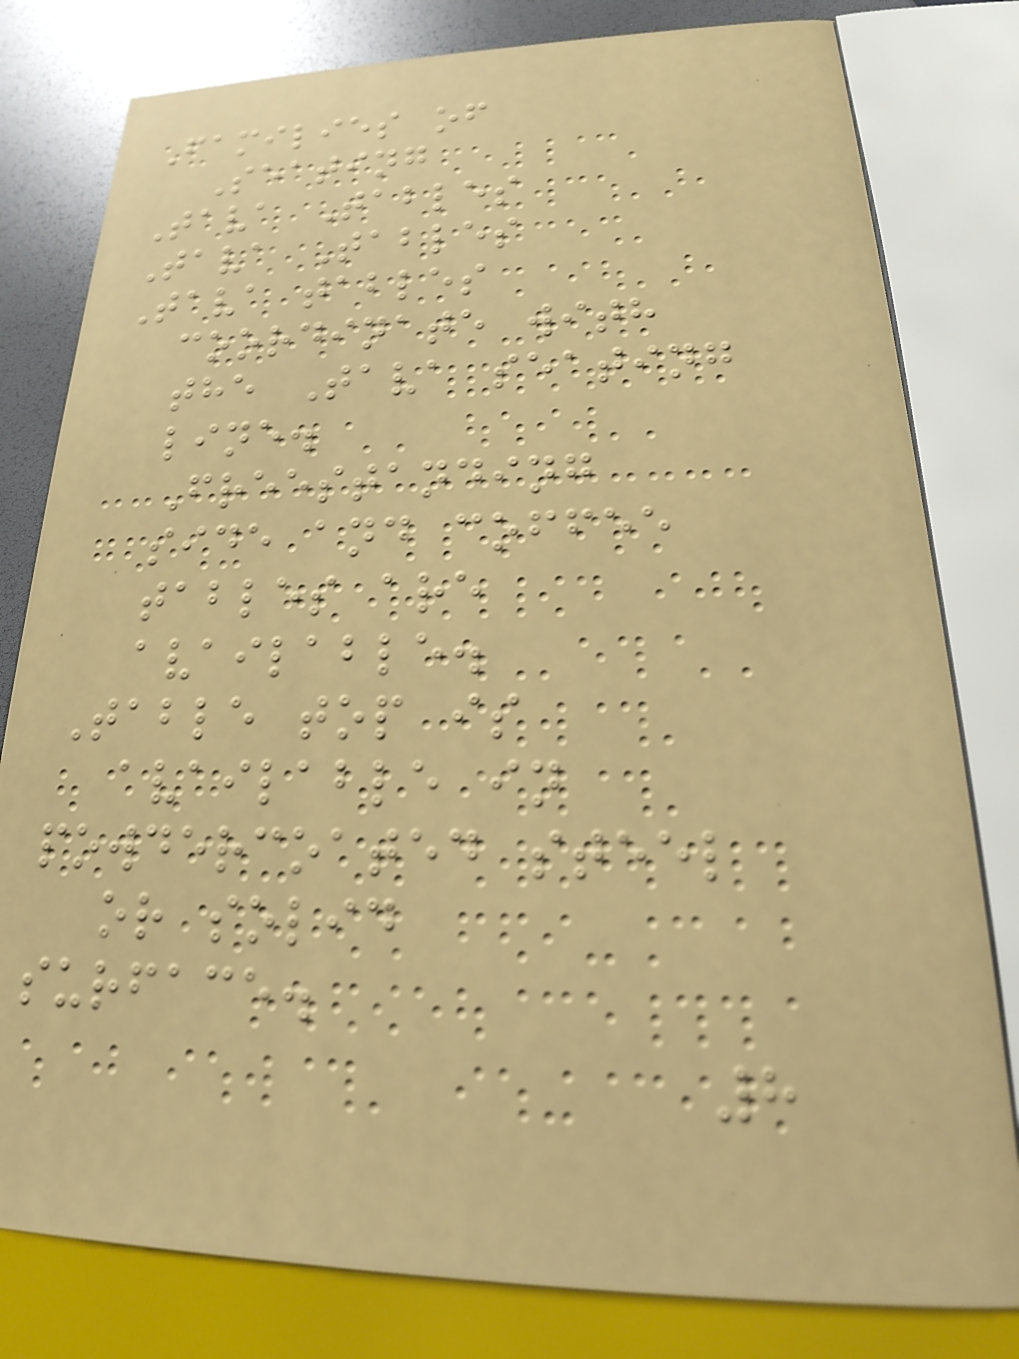Families of
Seating
Tava Tables
Tava Tables
Tava tables
coordinate with
the Tava seating
line.
Freestanding
side and coffee
tables are
available.
Table top is
available in
powdercoated steel
or solid
surface.
8
